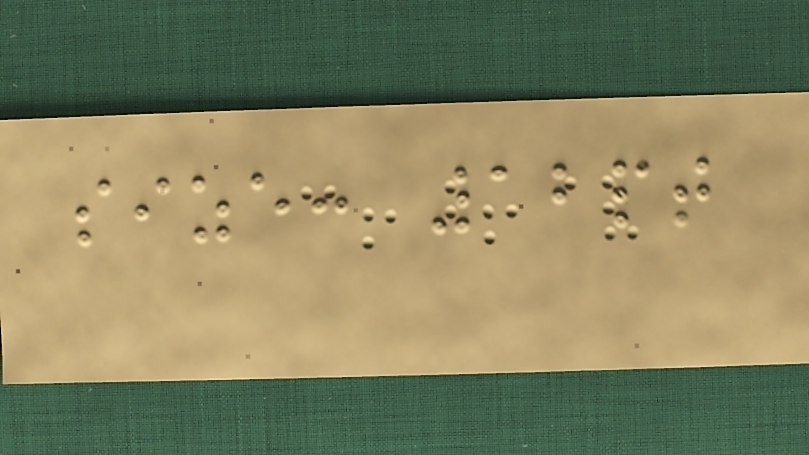size: 12pt
